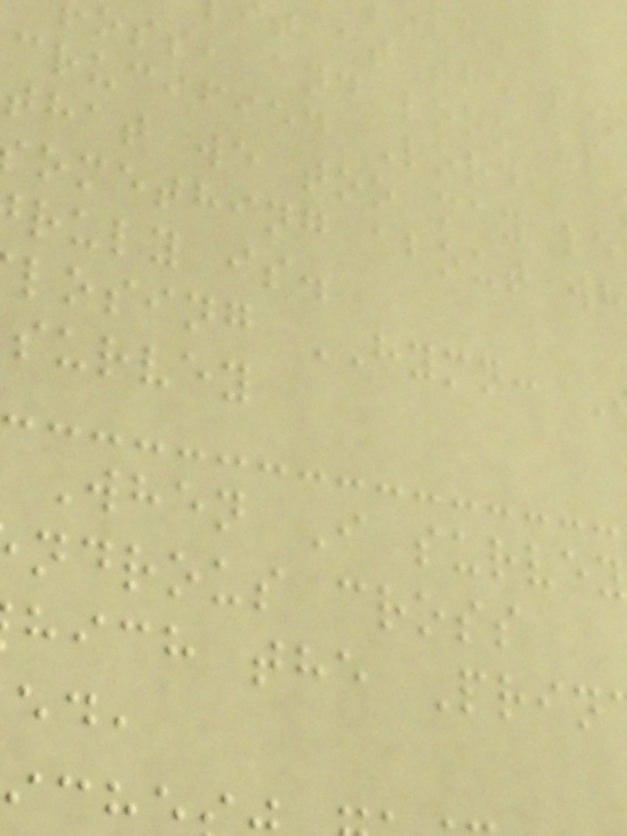t at the fo
oss, and look up
crucified Lord, a
that we too may le
omething about wh
ruly is.
losing HYMN:
survey
When I survey
ndrous cross
hich the Prin
